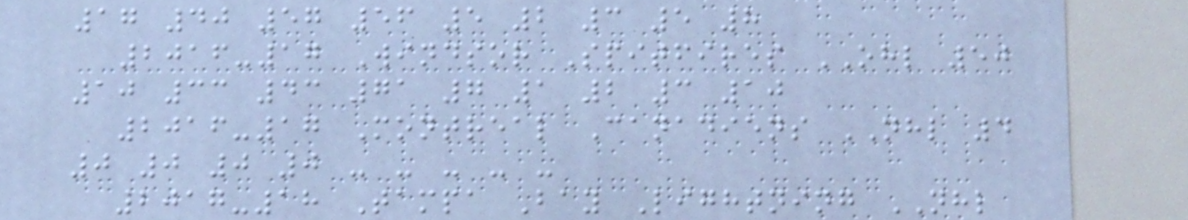17 40 57 56 5 2 3 5 8
2016-17 Windsor Spitfires OHL 50
10 33 43 71 7 1 2 3 10
2016-17 Montreal Canadiens NHL 4
0 0 0 0 - - - - -
2017-18 Tampa Bay Lightning NHL
